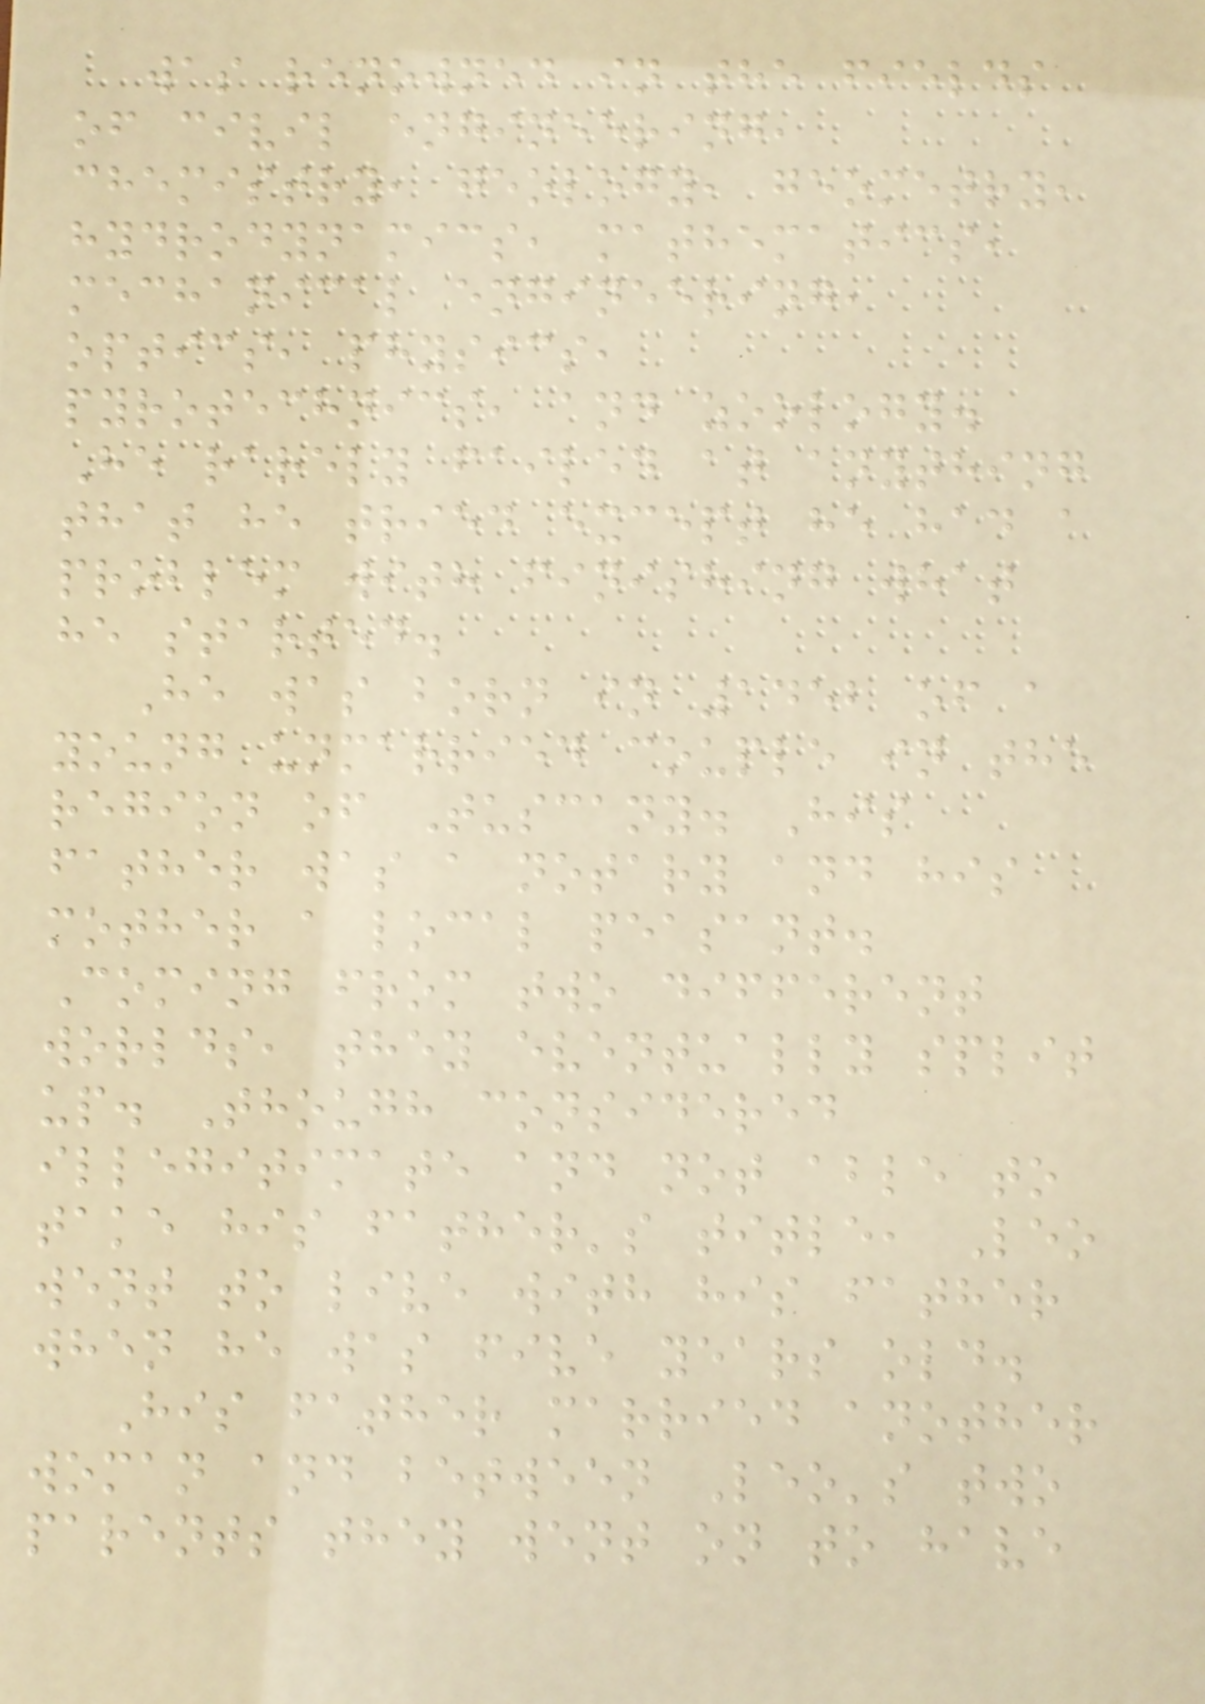was renowned in the fields
of civil engineering,
chemistry, geology, geometry,
hydrodynamics, mathematics,
mechanical engineering,
optics, physics,
pyrotechnics, and zoology.
He rarely failed at anything
that he tried except he had a
problem with finishing what
he started.
He was born in 1452 of a
young unmarried couple in the
region of Tuscany. His
father was a notary and his
mother a local peasant.
Coming from two different
worlds, they eventually split
up. Though considered
illegitimate and not able to
take his father's title, Leo
went to live with his father
when he was five years old.
His father married another
woman and between Leo's two
parents they went on to have
